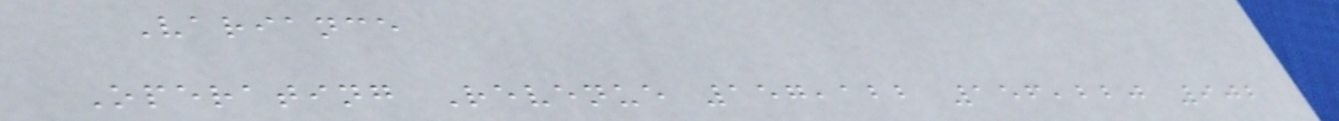Variance
Operating Revenue 157,122 156,220 902
